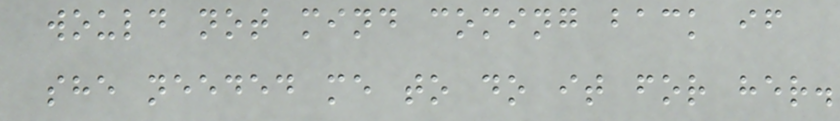would not mind coming back if
she needed me to do it for her.
